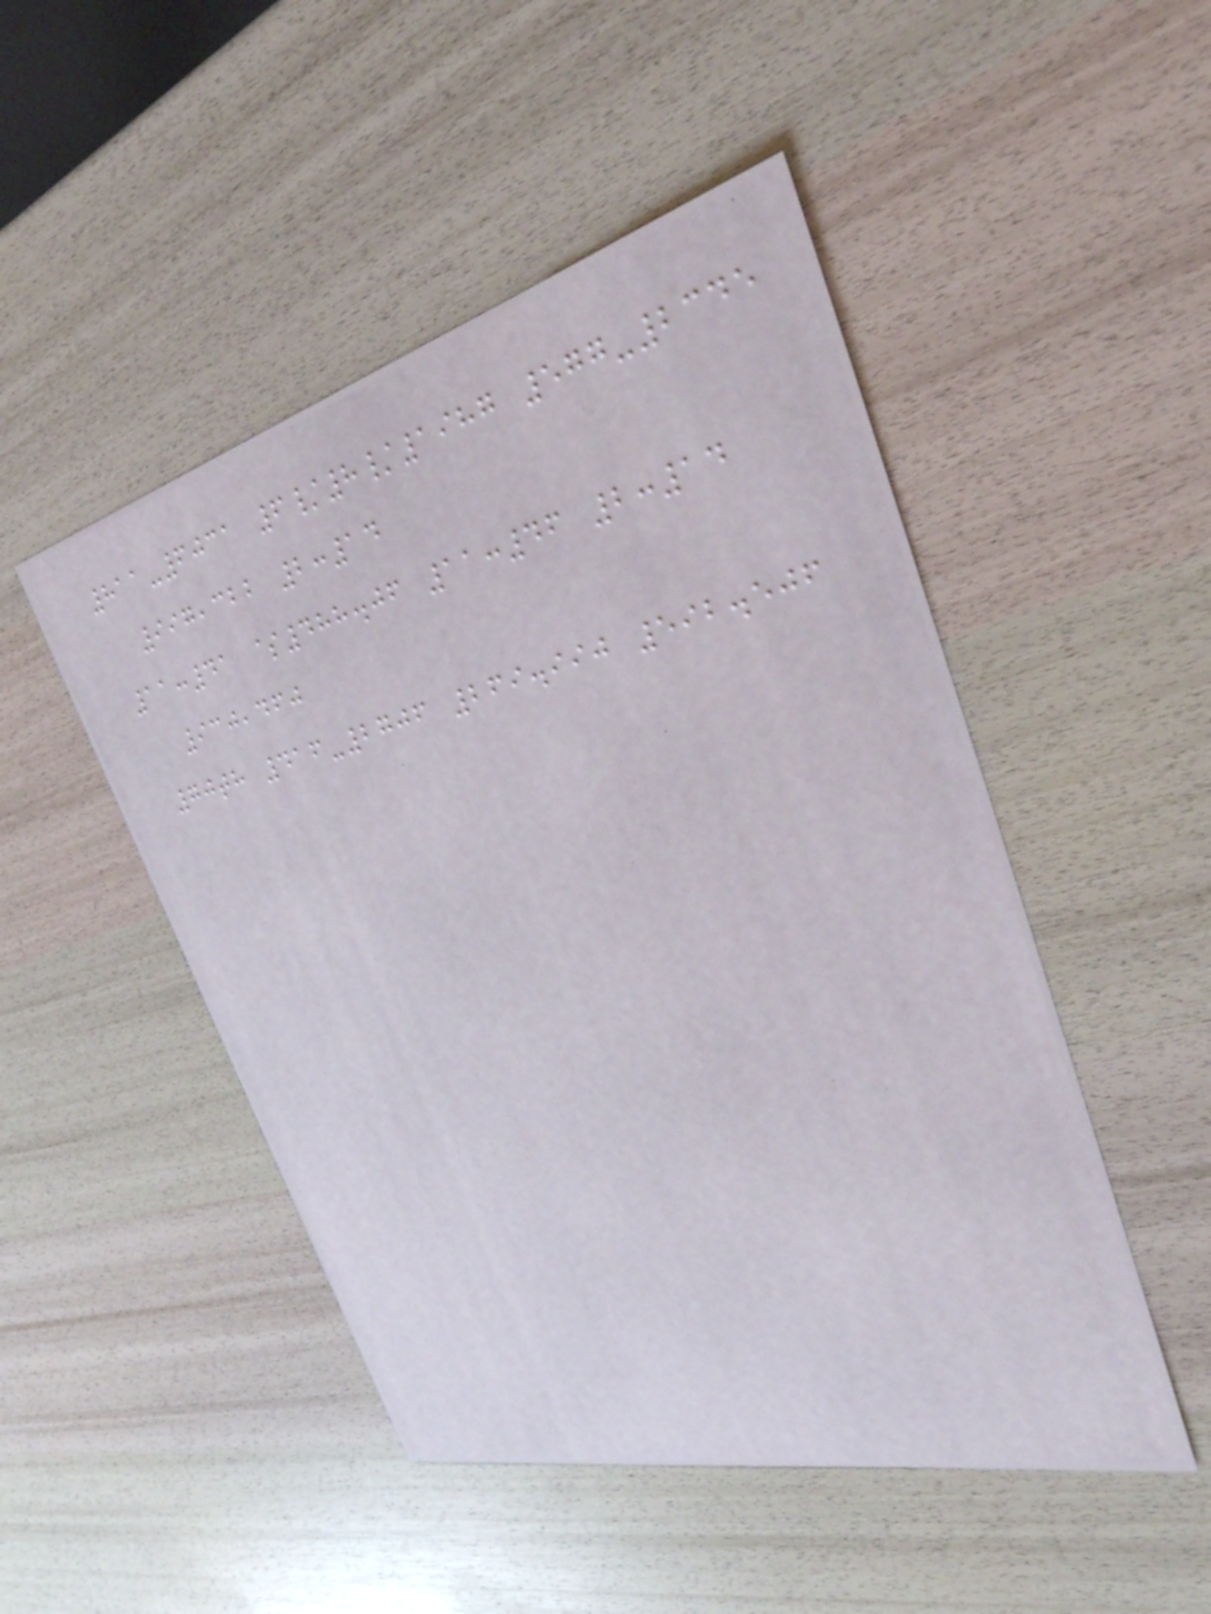811-6031 6/8/1987 577-2345
997,322 2:14
11:41 $488.06 11:46 2:14
930,460
70th 416-2706 269.990 592.506
